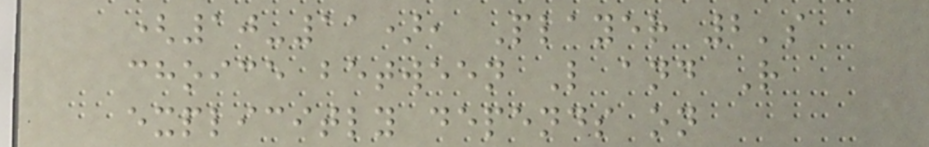(10-11), Player 2's
choice between L and R
explicitly depends on
